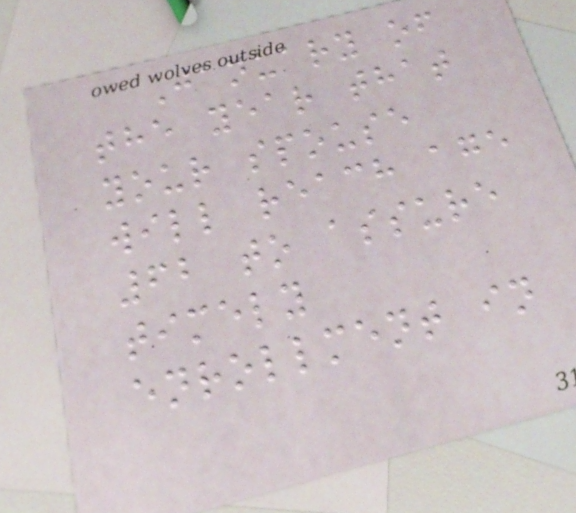January of
the year that
your spouse
will reach age
62 to assure
timely
enrollment in
